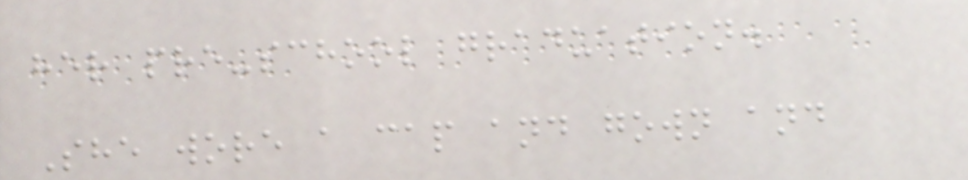her pre-school graduation.
She wore a cap and gown and
